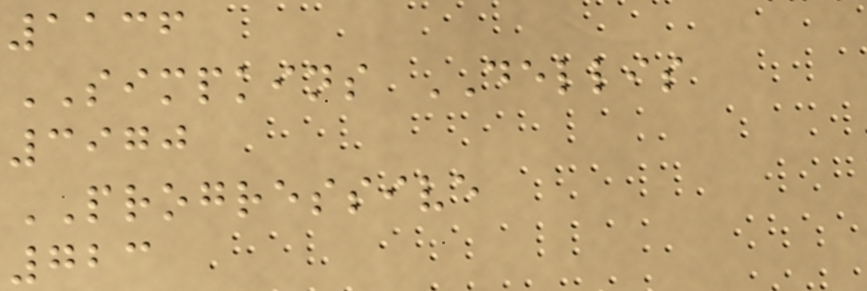1136
SIMPKINS DELLIS
3970
PROGRESSIVE
723
